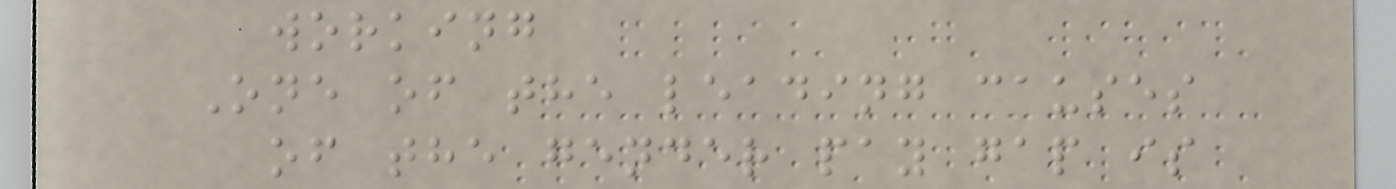working
One of the leading causes
of the gender pay gap is
